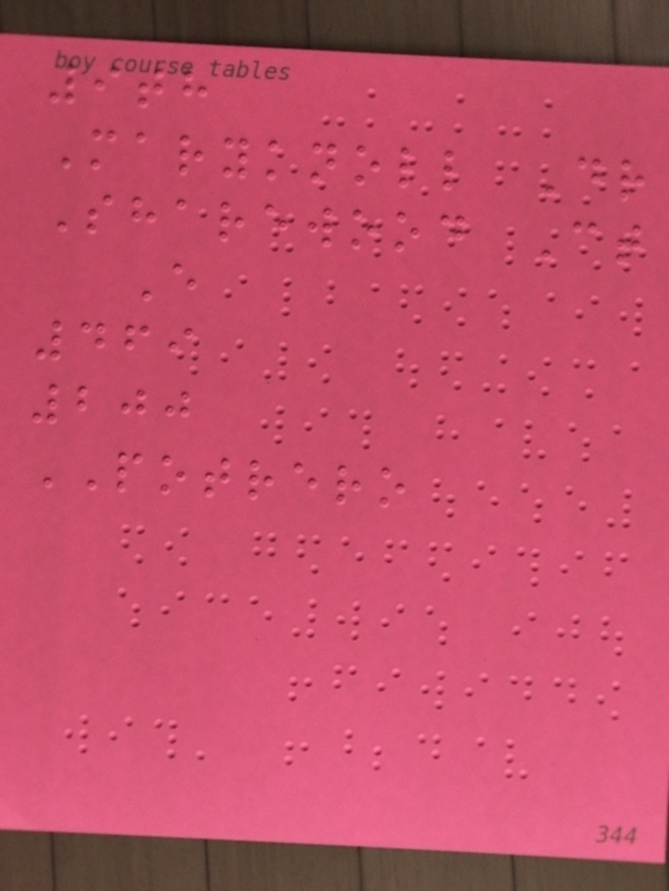9th
Maryknoll Dr
Sharewood Ct
E
469
200
POTRERO
